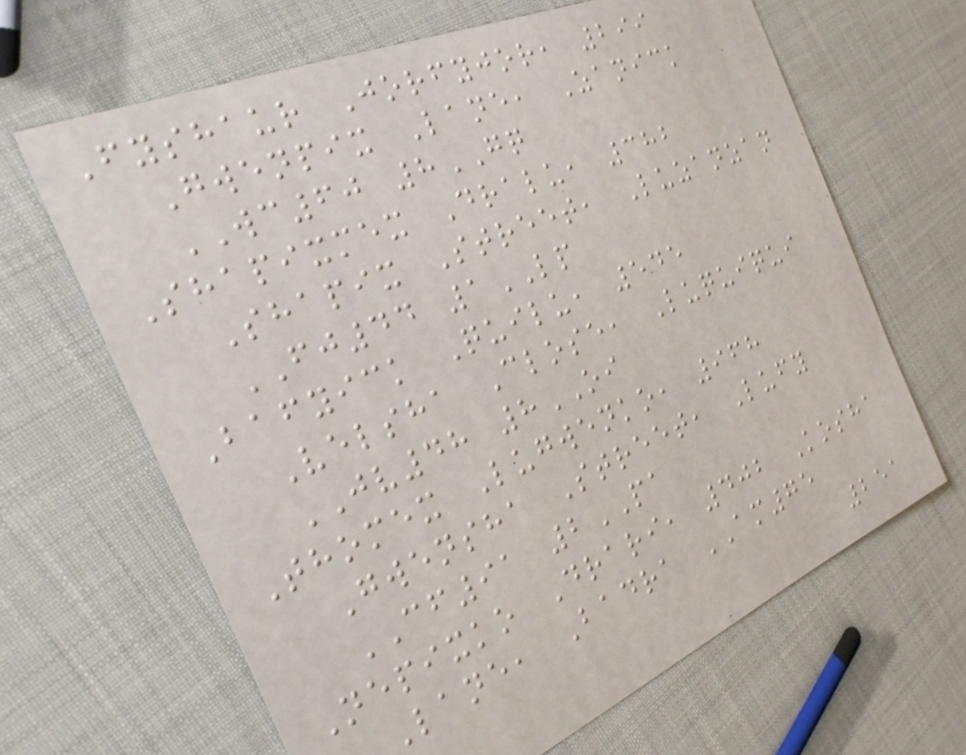Fyshaur Jorfyjor, 299
Gwenpix Lane, Zanick
WC60 8GQ
Shapixmex Dralu, 382
Shapix Street, Luzanzan
FJ44 1LP
Bafyick Quilu, 545
Velsha Close, Luquiqui
JV48 8OI
Thomex Lugwenko, 968
Gwensha Street, Lufy
CF91 2PA
Nepixko Drari, 402 Kosha
Lane, Badra AM75
251
